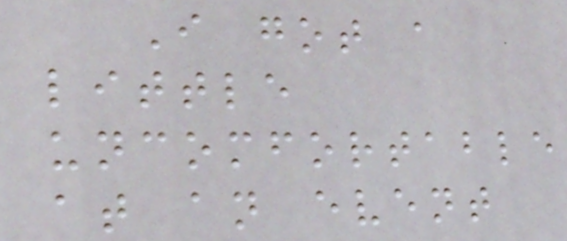I got a
little
uncomfortable
at an event
